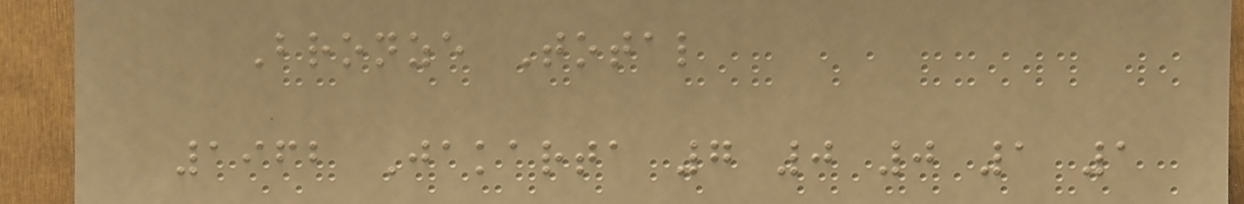Bronze Total
1962 Jakarta 7 0 0 1 1
